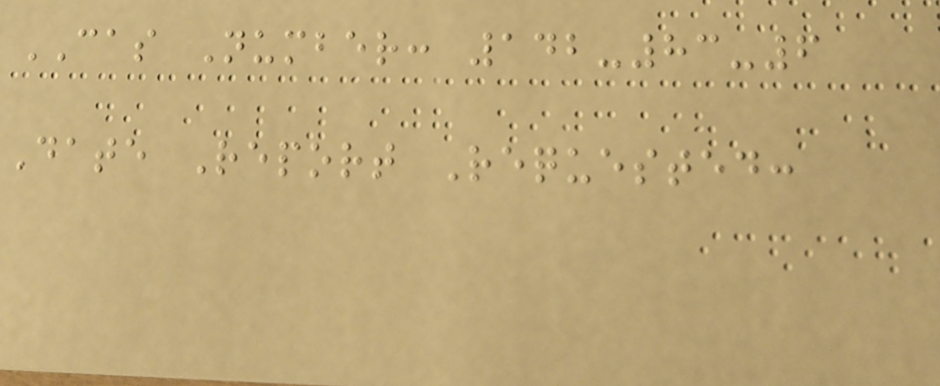CAS Number: 142-83-6
Date Report Requested:
